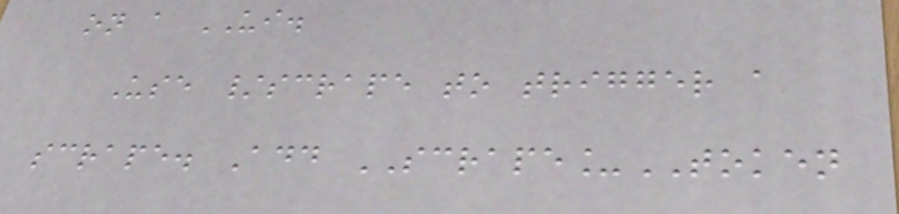on a UI.
Use /scrape to trigger a
scrape. Add SCRAPE_TOKEN
